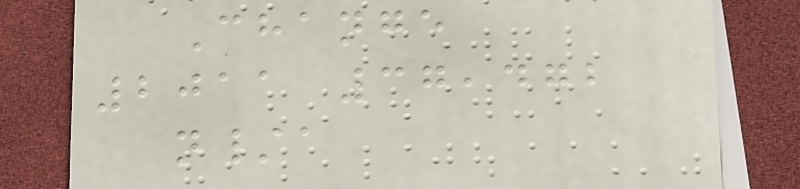Change
2011 37,472
n/a
